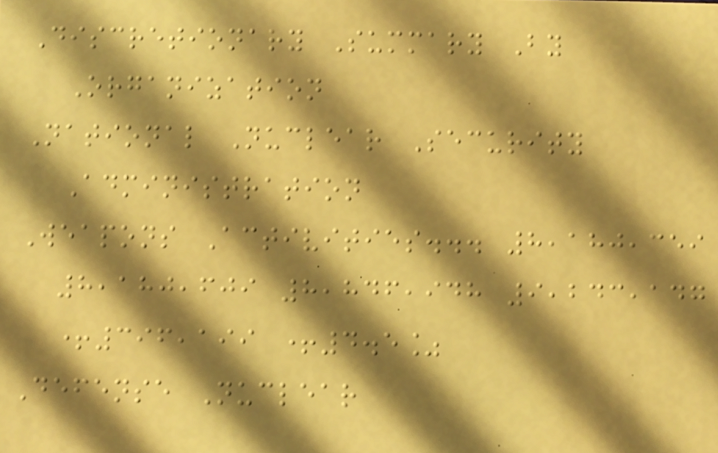Discretionary Summary By
Organization
National Nuclear Security
Administration
Weapons Activities... 8,180,359
8,180,609 8,846,948 9,243,147
+396,199 +4.5%
Defense Nuclear
